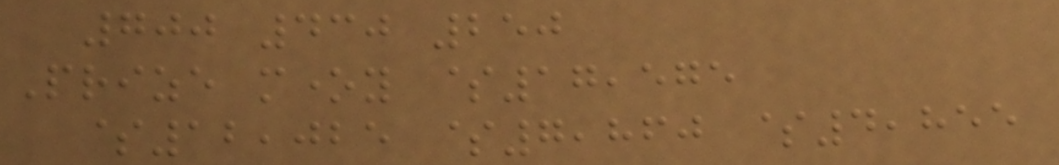700 430 250
Prize money $17,575
$12,025 $7,860 $4,855
